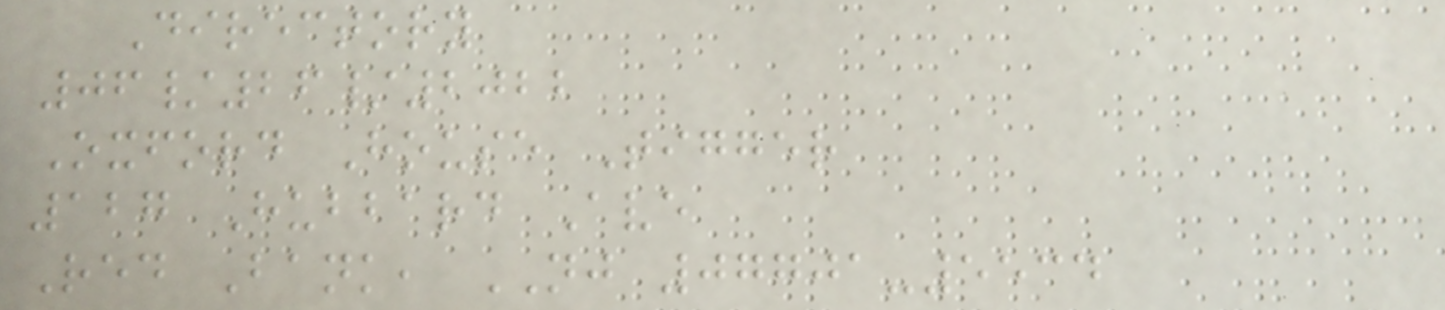Directory
06/26/2022
Oxford House Tigger
127 Hubbard Ave
Red Bank, NJ 07701-5534
